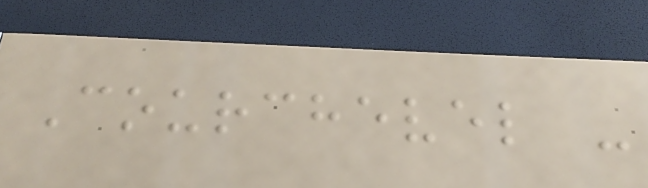Courchevel -
